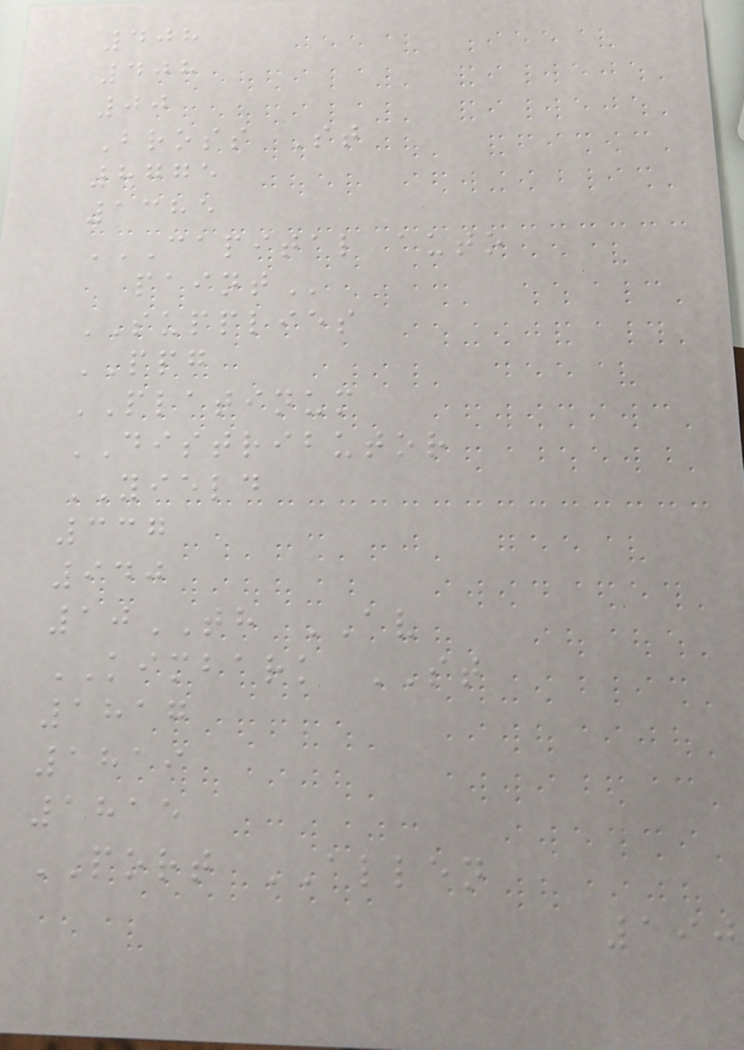408
408
00
Bross St
8775
1385
CAPITAL AUTO
PAINT
SUPPLIES
PPG
PLATINUM
DISTRIBUTOR
YIELD
337
940
10TH AV
KIMBARK ST
1817
1819
1815
PORT ALLEN
190
